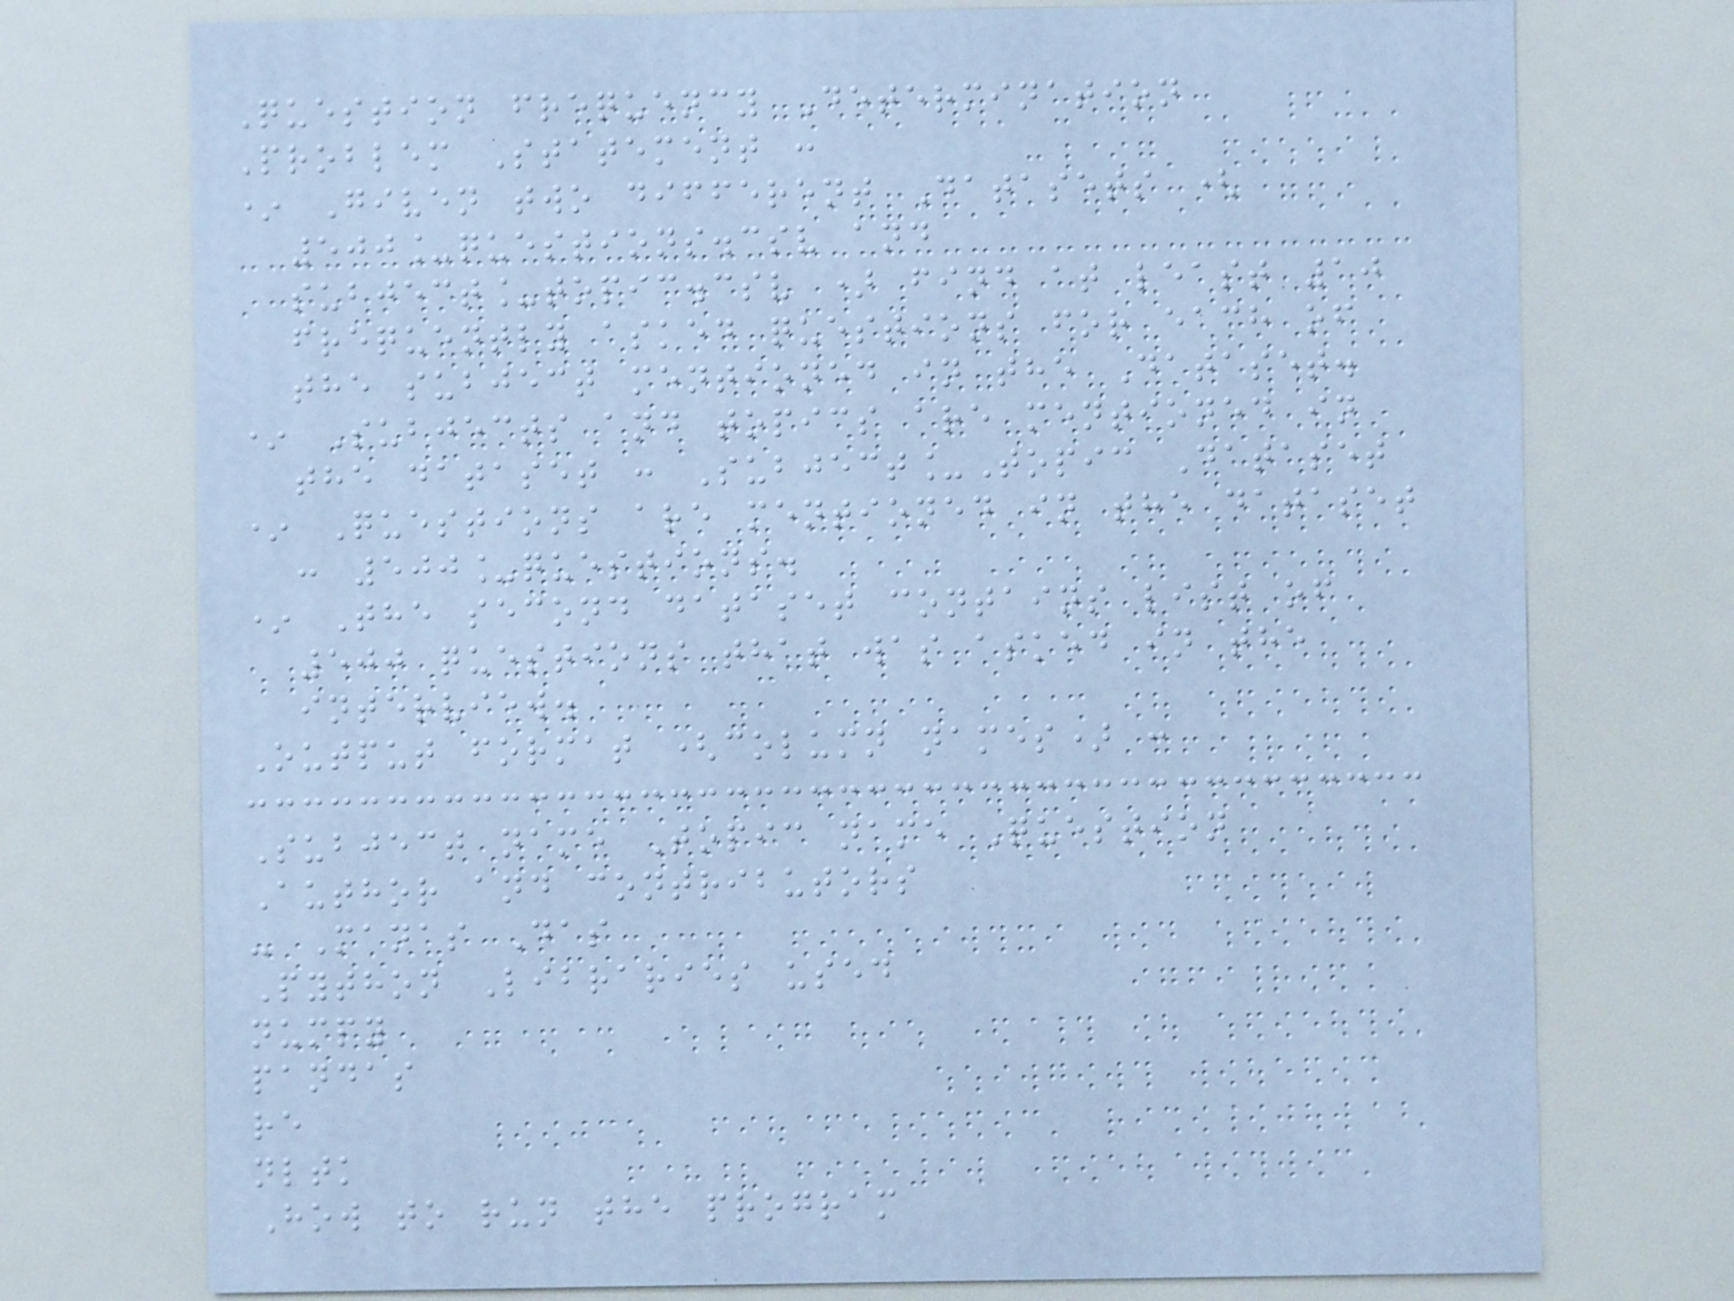Question frequency Determination
Problem Statement :
* Given two different Datasets (
500_questions.csv and
subject_topic.csv ) find at least 10
frequently asked questions for each of
the subject mentioned in the Dataset.
* Subjects and topics are mentioned in
the dataset : Subject_Topic Dataset
* Questions are mentioned in the dataset
: 500_questions.
* The second dataset contains list of
500 questions that was asked in the
interview.
Output format (column names) :
Subject name Topic name Question
Author and contributors
- Manas Das
Python Libraries used
numpy
pandas
re
nltk
How to run the program
